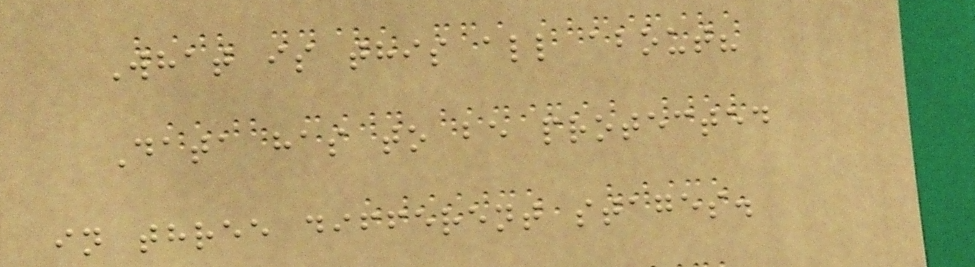What is this all about?
Data has to be protected
in three different stages.
